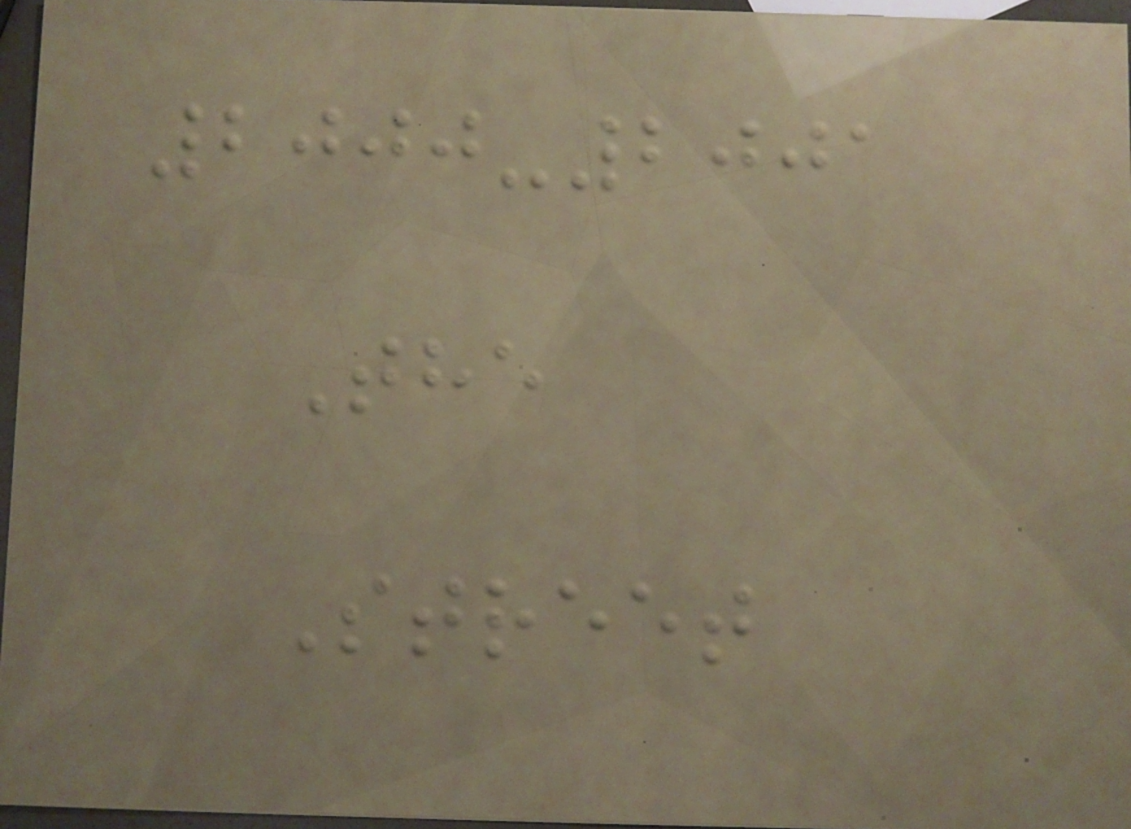2000-2001
The
Street
